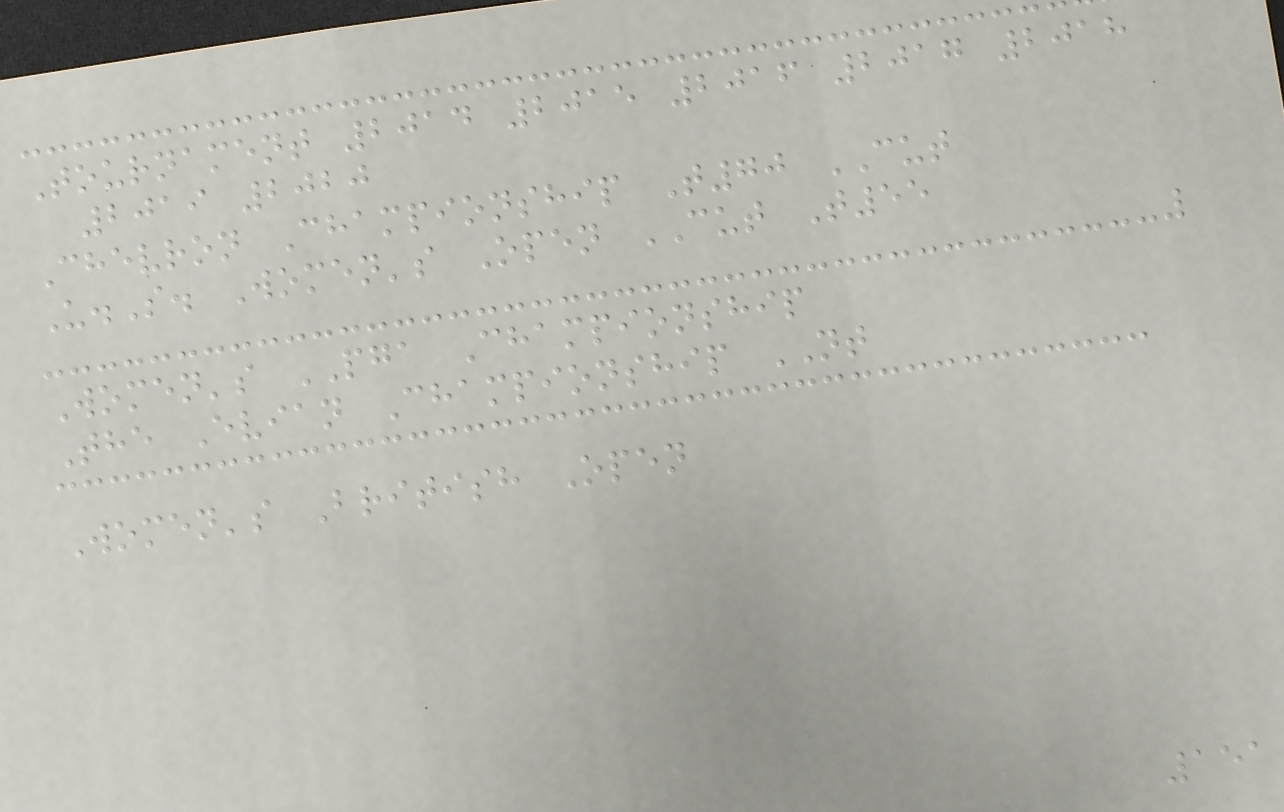Tournament 2014 2015 2016 2017 2018
2019 2020
Chevron Championship T70 CUT
U.S. Women's Open CUT T55
Women's PGA Championship
The Evian Championship NT
Women's British Open
151
